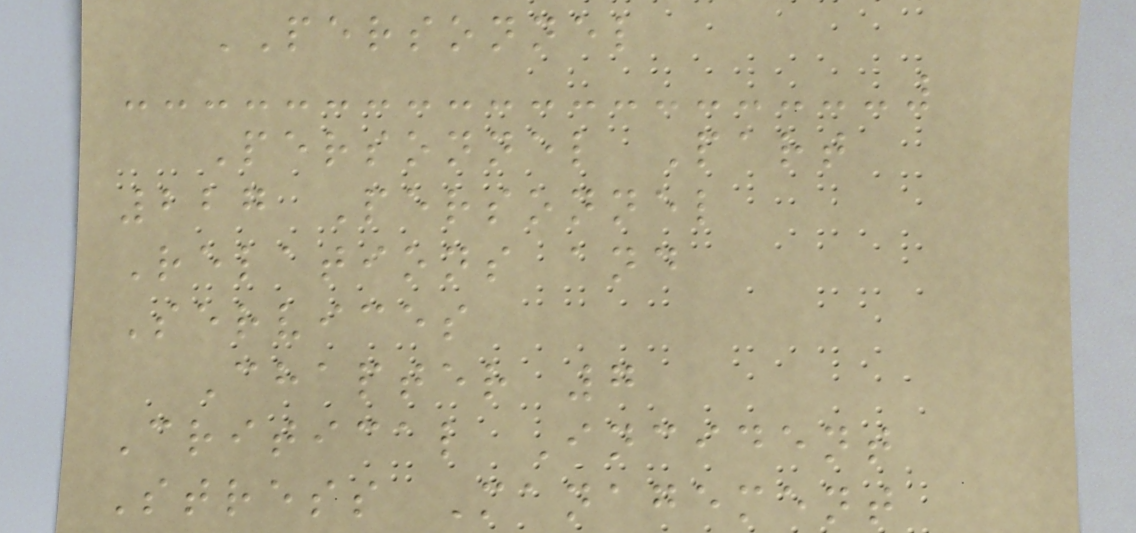PERSONNEL
Personnel Part
227 Personnel
Relations and
Services
Chapter 7
Critical Incident
Stress Management
